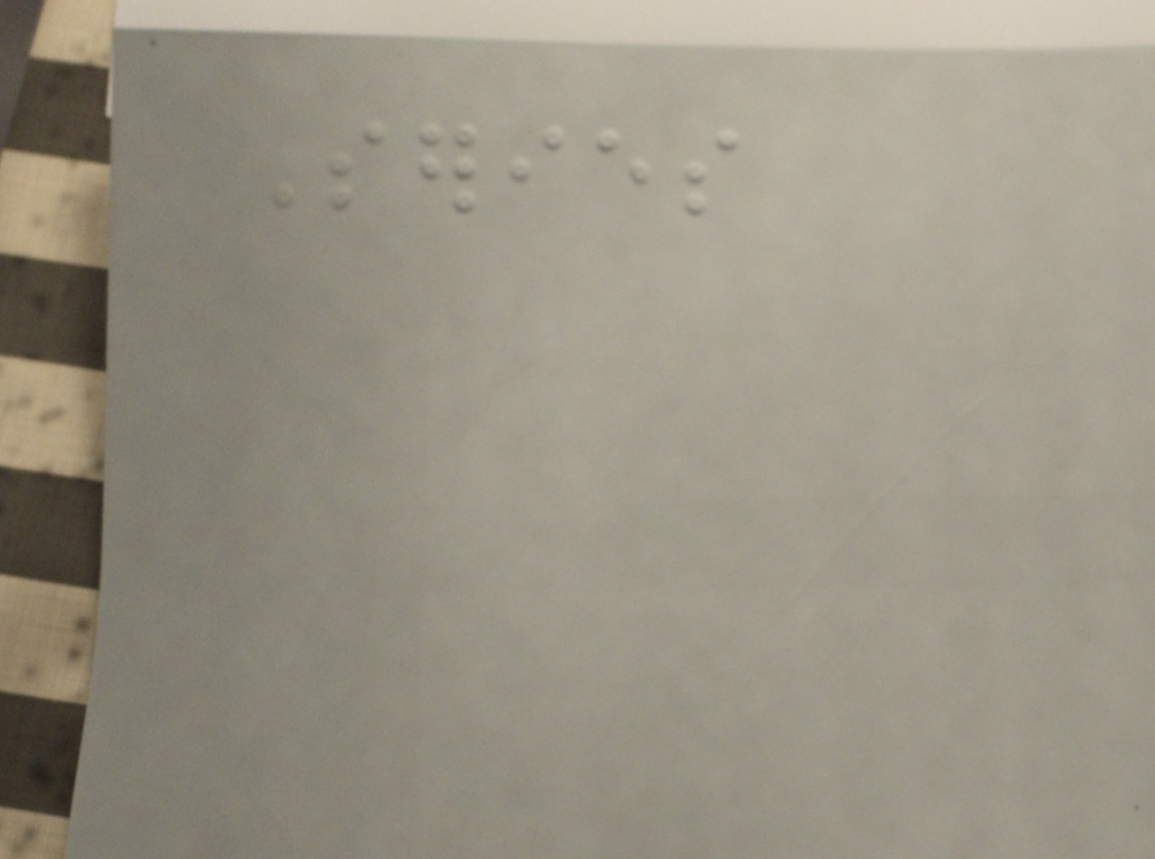Series
